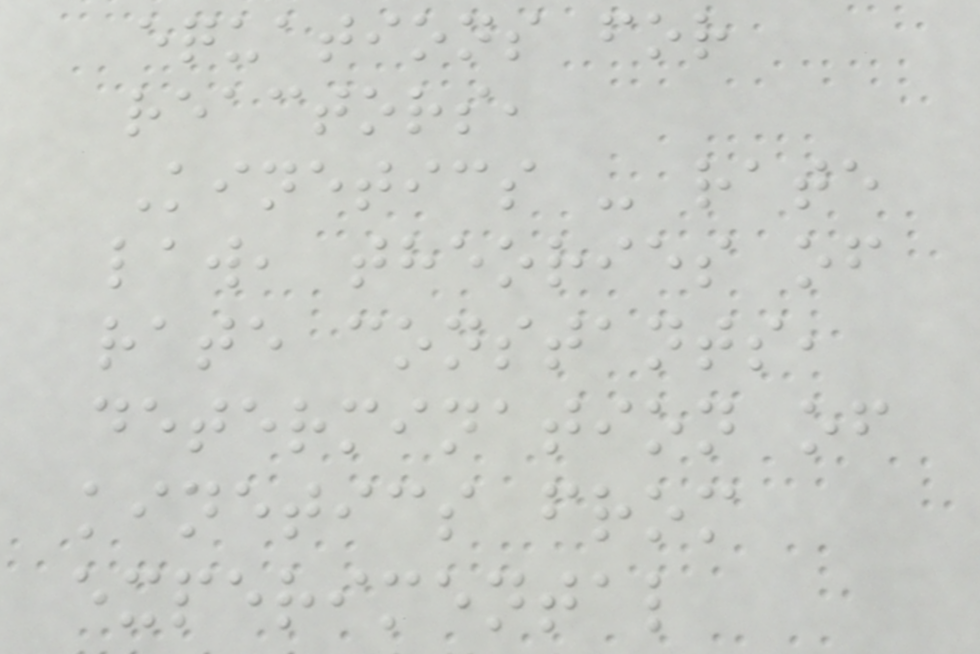equations for
reactors,
Kinetics - rate
law, theories of
rate constants,
determination of
kinetics from
experimental
